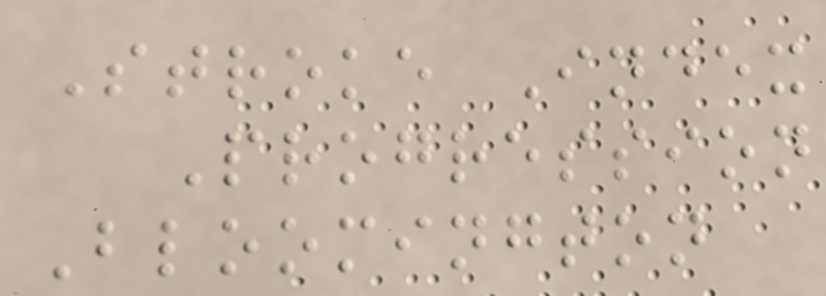Stroke Index
Progression
Bloomington
